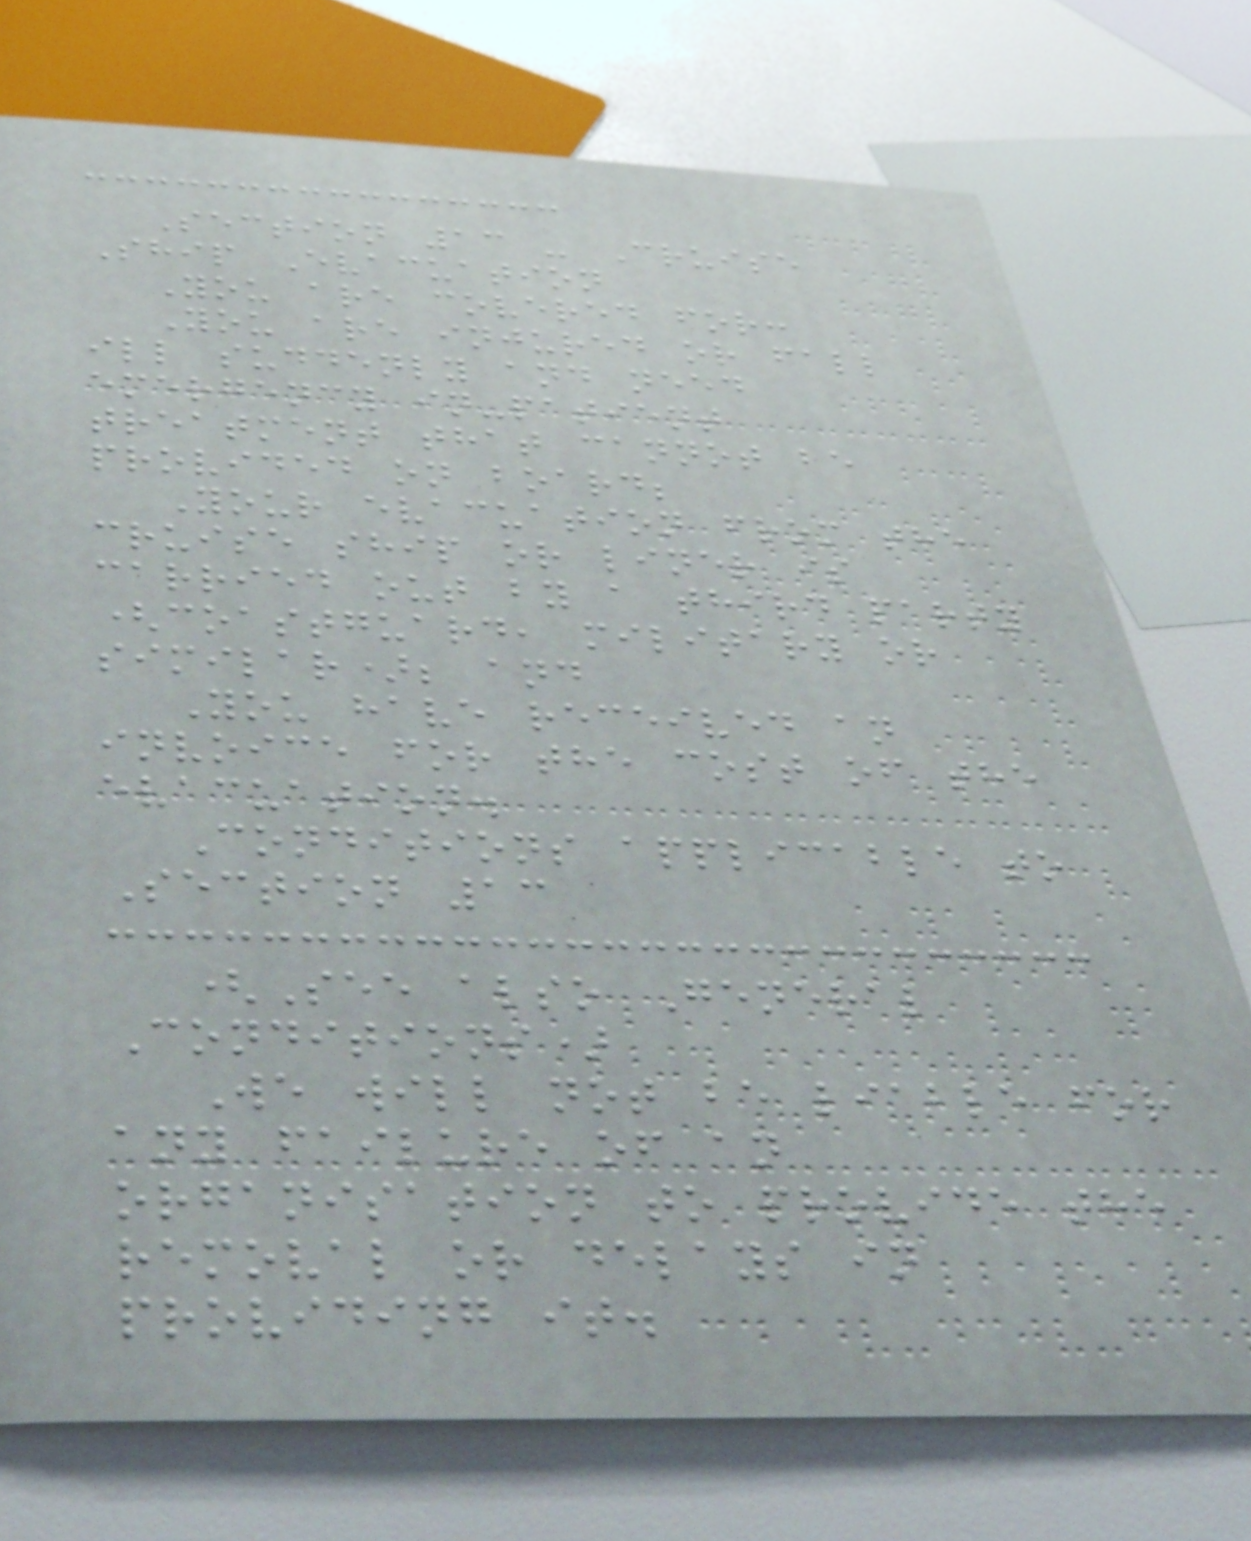Section 13 - Cruise
Ship Evacuation
You are covered for:
You are injured or fall
ill suddenly and need
emergency in-patient
treatment that cannot be
provided on board;
Your evacuation from the
cruise ship or liner is
carried out by a third party
(coastguard, military or
similar); and
You have received an
invoice for the cost of the
evacuation.
Conditions applicable to
Section 13
(See also General
Conditions)
We will not be liable for
any failure of an
organisation to provide the
removal or delays in
providing it.
